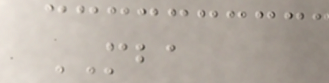MBA
